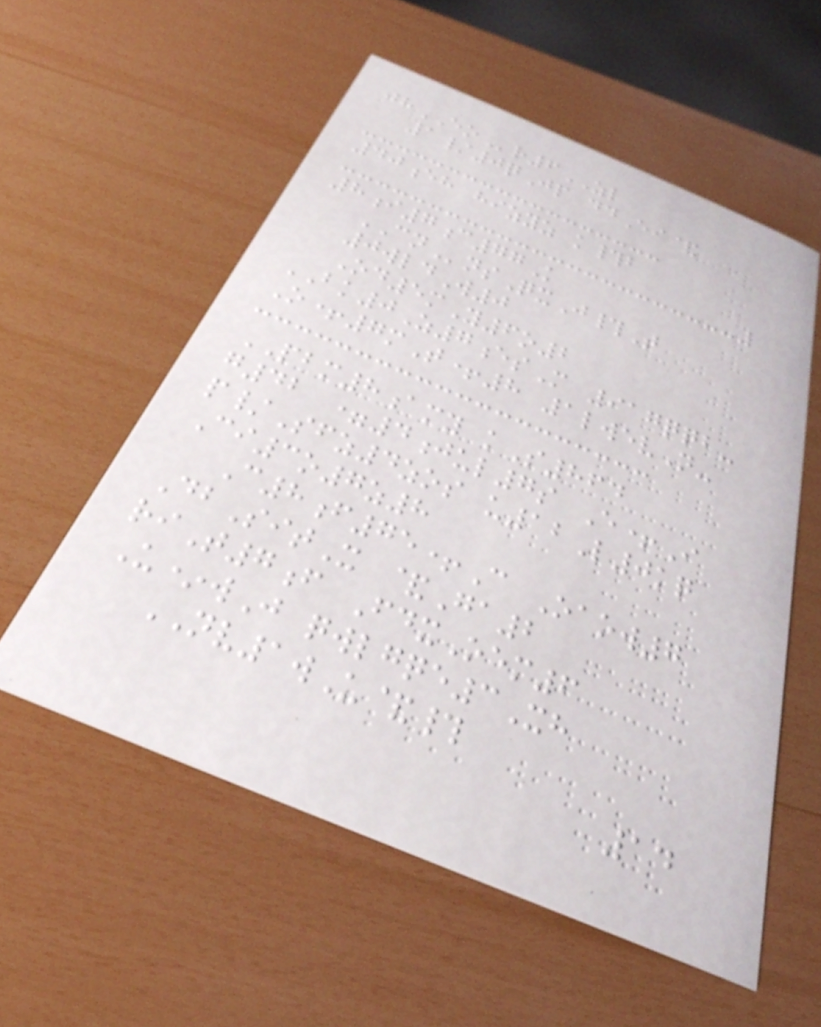jhEOr6ZL
1/0qJp ddEi&
40eh hizyz k#b
8i7c77K
CNnsQxJ#T
0wldW0
Od5mY6o2
BK0Z7esM 917qqb-
O+7mT+8 1lwevN-
PBM8amy kS864
g42 =4jul7s E+I
p/Sfz4zos u12L0kq
Ci3o7z8
C8f75+C Oaow7
DbSitX &Ga2
riT7f FdxOem6
U*wJ qwlgqe3Xh
NV1wU&#
14
